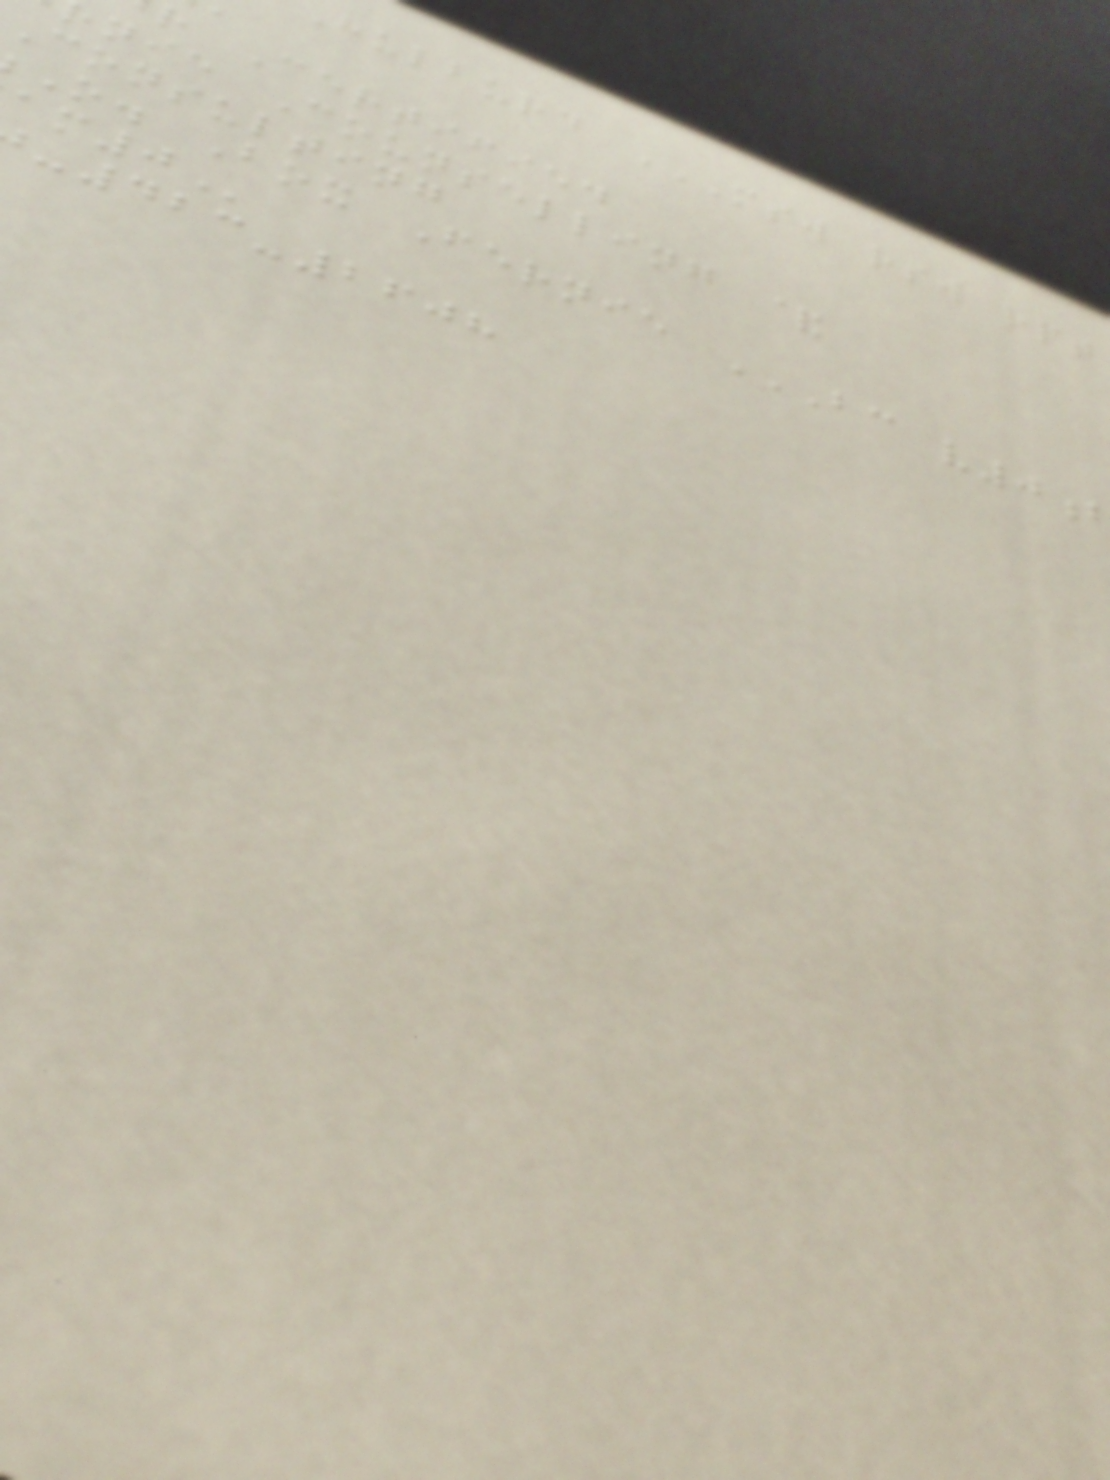r Certified
nie Counselling &
Consulting
-423-2608
